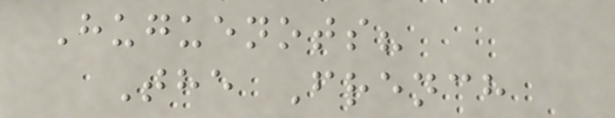Huguenots?
The French
